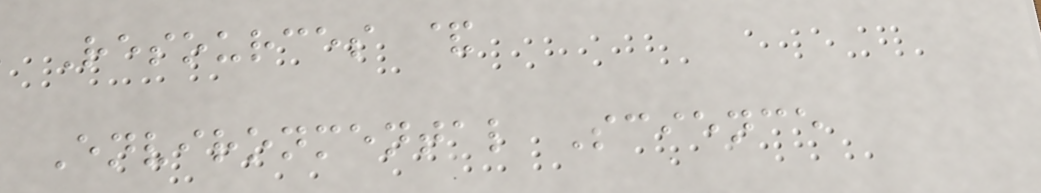Resources &
Environmental Science
